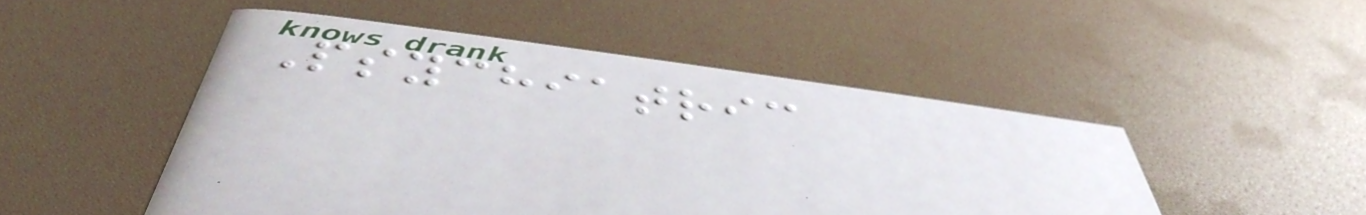Psychiatric
